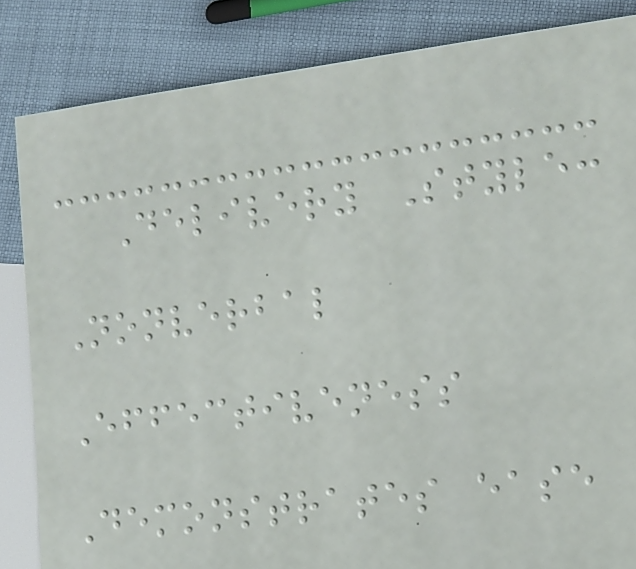Delivery Style:
Nonverbal
Effectiveness
Demonstrates ease
